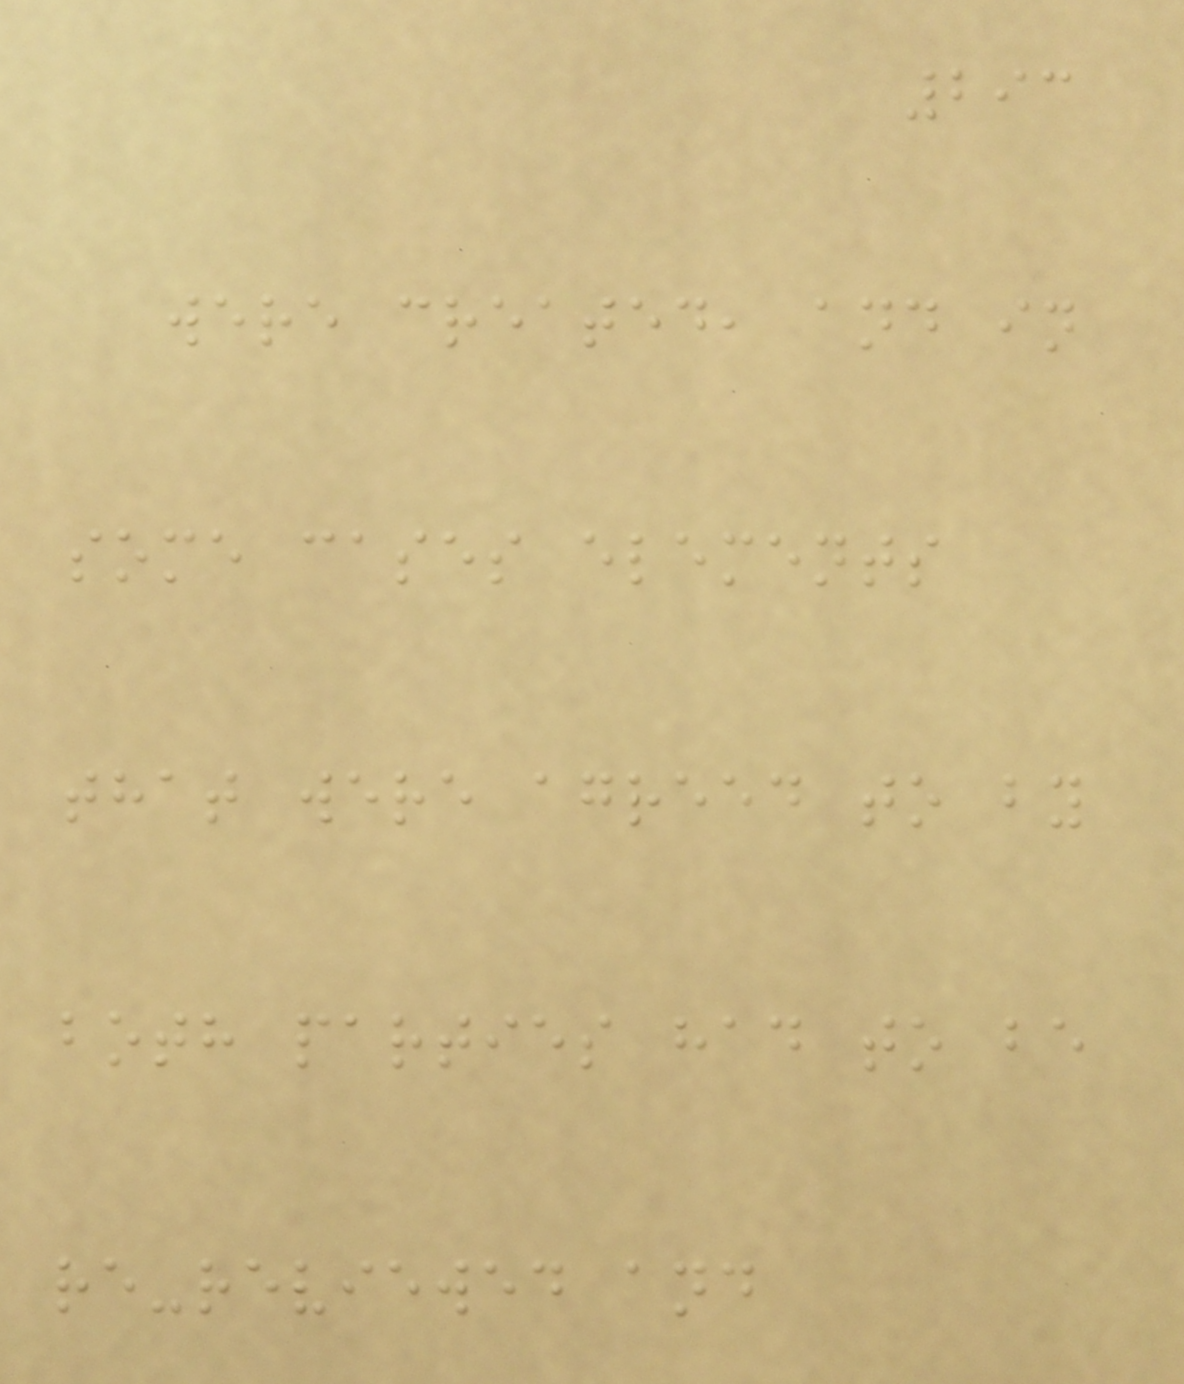293
were created, and in
some cases elements
that were agreed to by
both parties had to be
re-reviewed and
